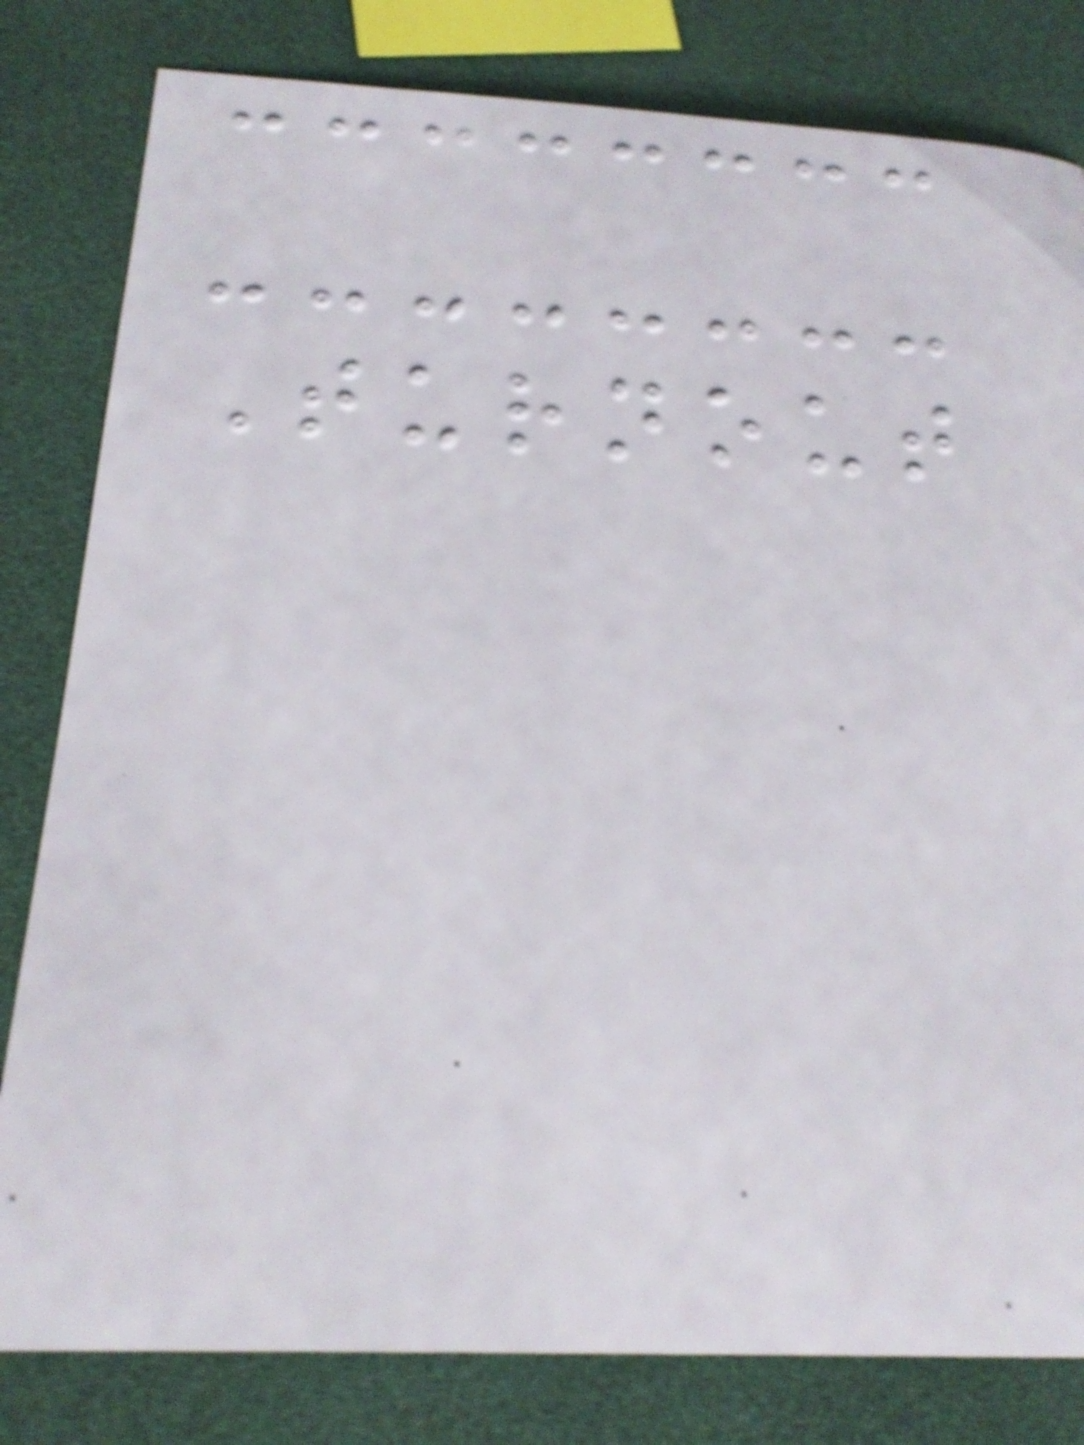Turnout
